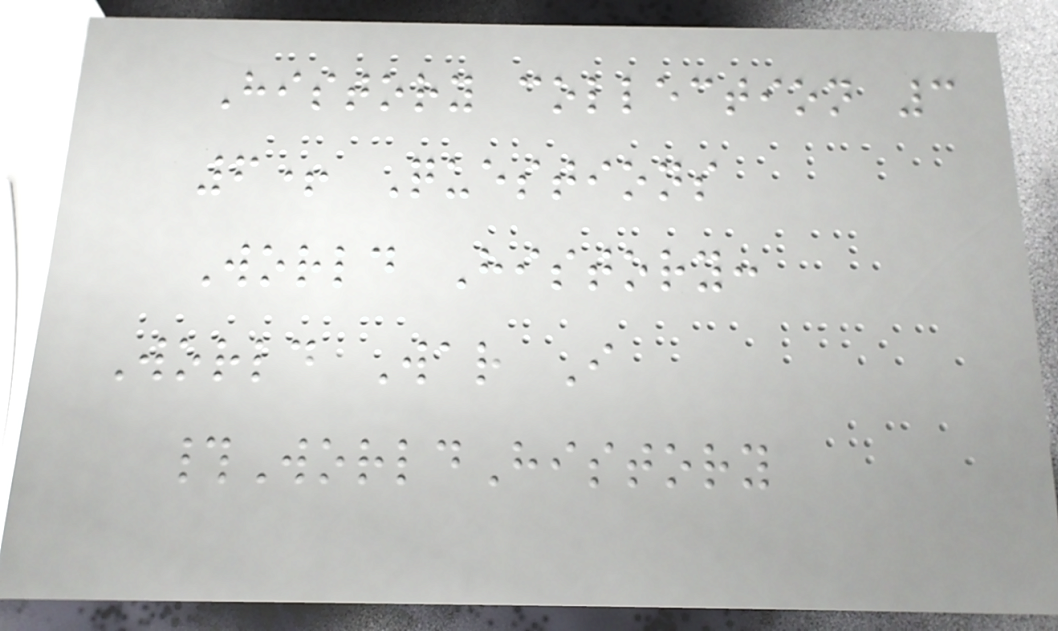History collection 3
6+ Questions
World History:
World War I
#WorldHistory
